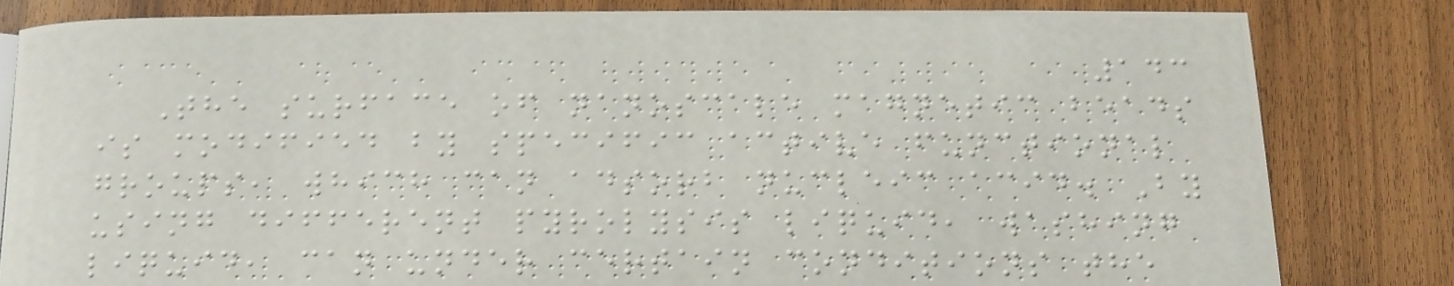143
The surface of nanoscale magnetic beads
is modified by specific active functional
groups, which can adsorb nucleic acid. By
using different pyrolysis liquid, washing
liquid, can under certain conditions the
